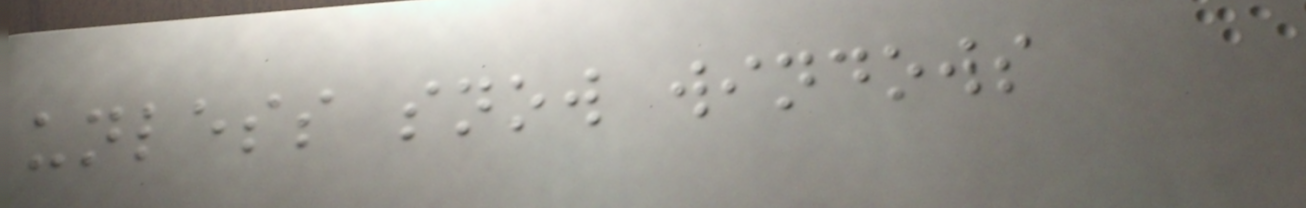unless snow windows
